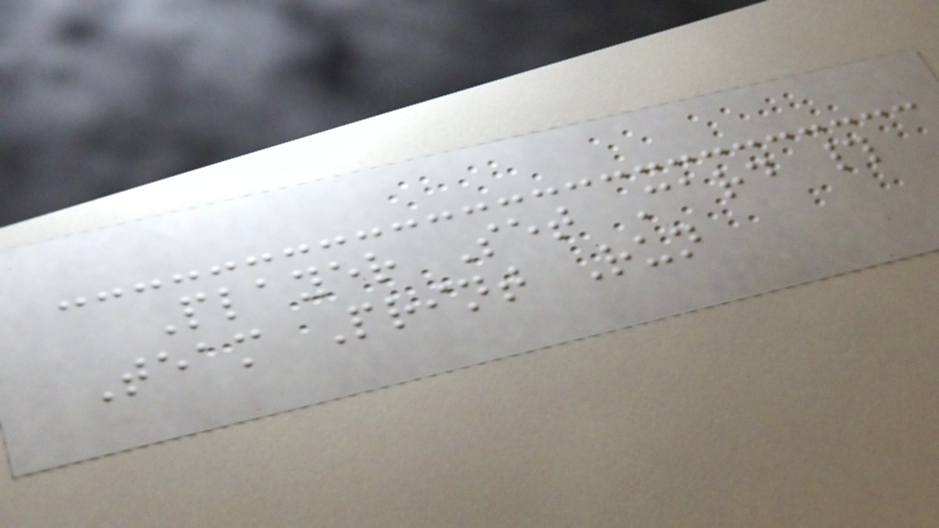Player Set Card #
Team Print Run
